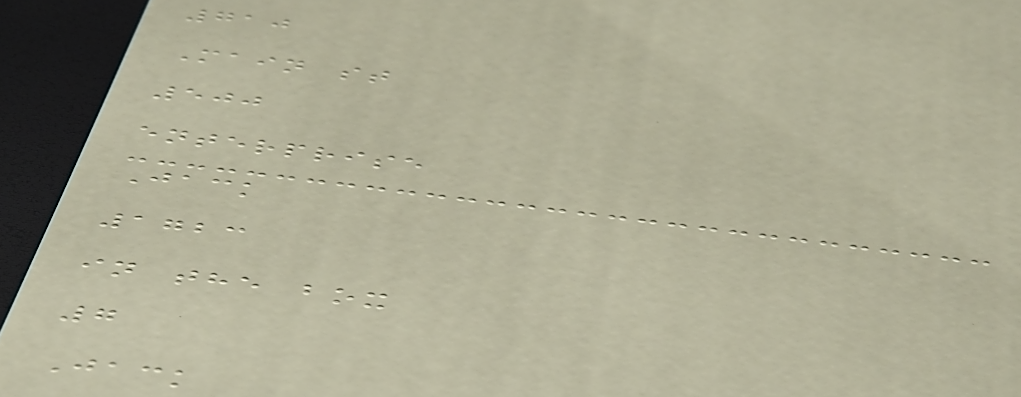710
Main st
500
enterprise
Jack
1723
in the box
7
Jack
